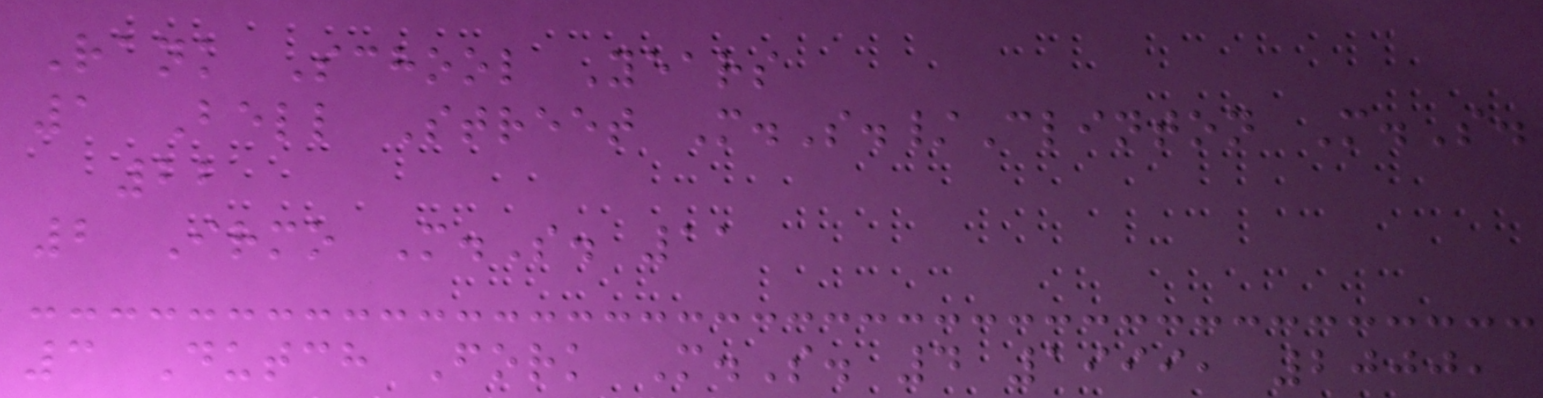Rank School Years
1 Bell Street M.S./Clinton M.S.
22
2 Irmo M.S. 11
3 Dutch Fork M.S. 4 1999, 2000,
